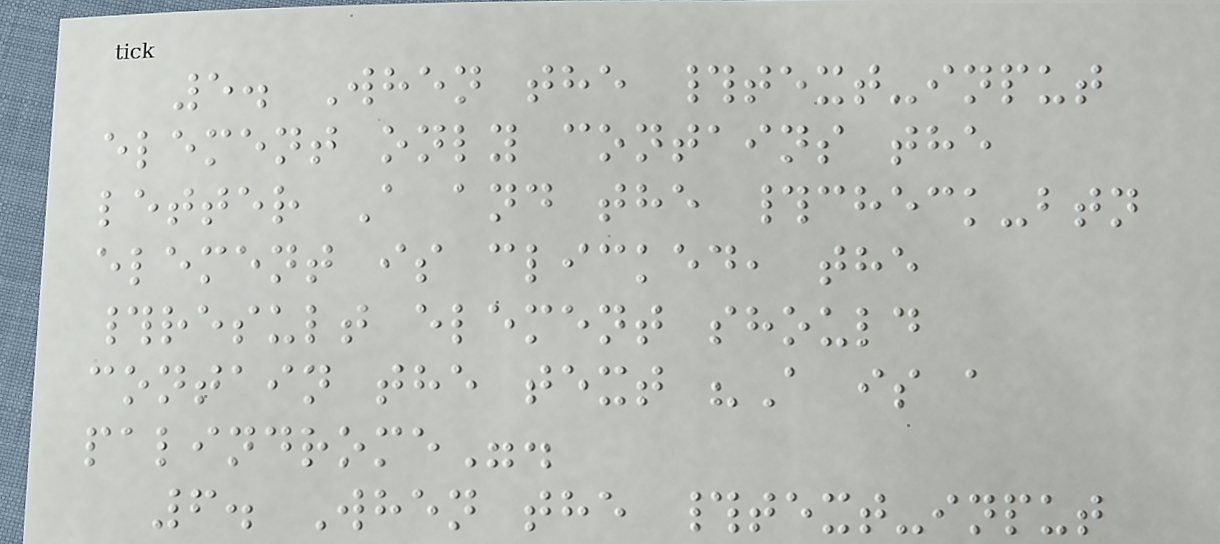5. When the #text-input
element only contains the
letter A and the #check-btn
element is clicked, the
#result element should
contain the text "A is a
palindrome".
6. When the #text-input
